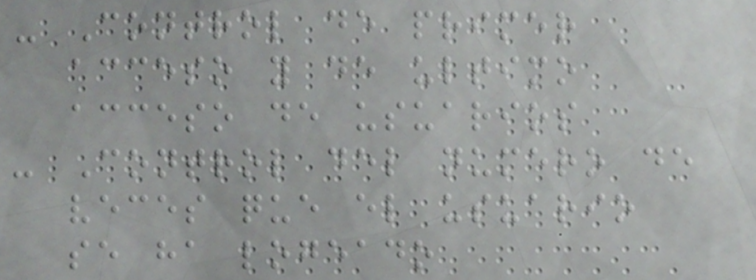- Control de primer
acceso y de ultimo
acceso de usuarios
- Control del numero de
veces que el usuario
se ha logeado
